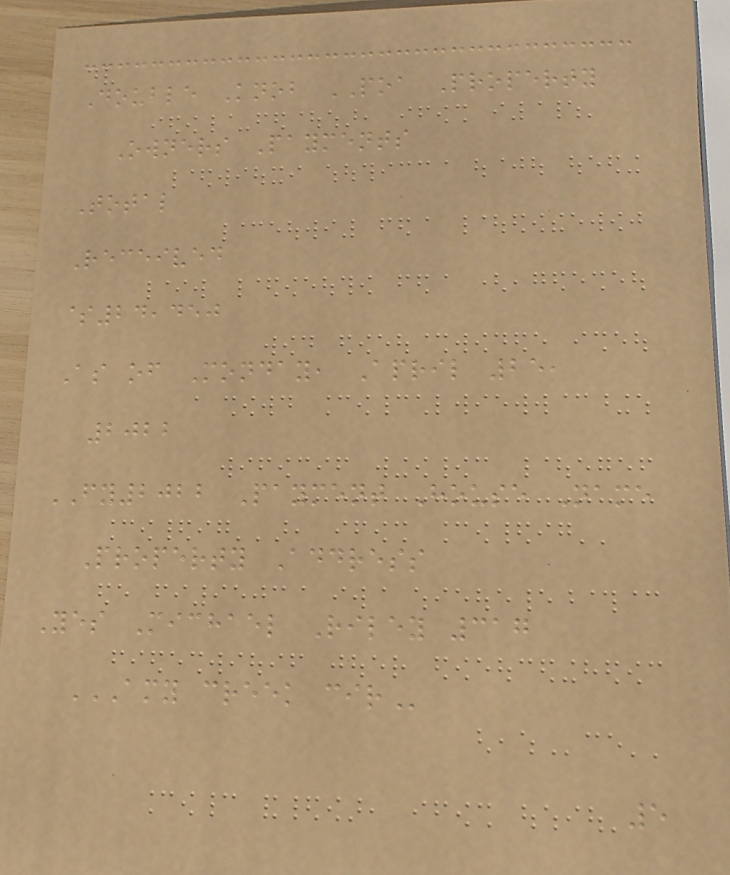Double Knob POA Property
Owners Payments
Total
Received
$24,450
As of Monday, April 25,
2022
FY2022 Payment House Name
Property Address
Yes Michael Riley 317
AMY CREEK CIR
5
